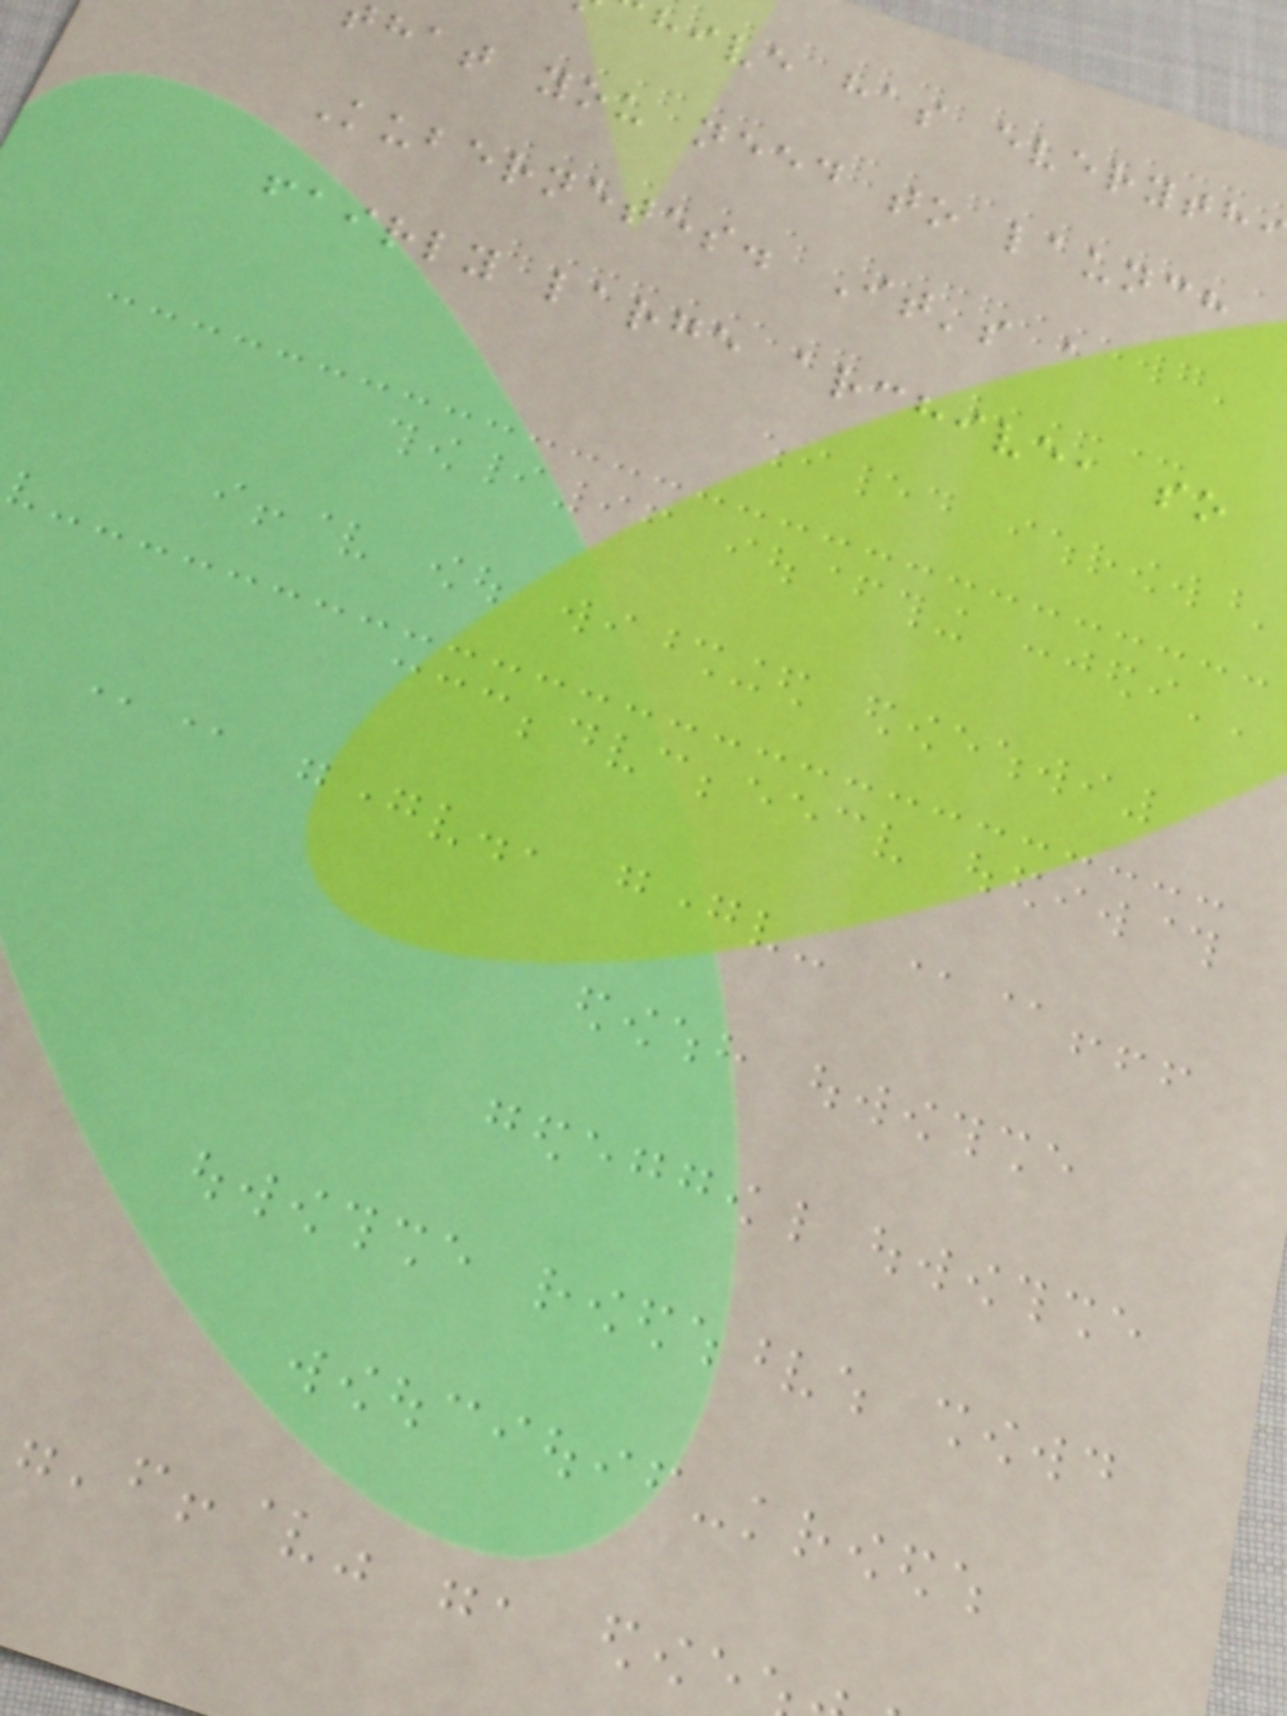hive has everyth
hat you need to launch
Kubernetes. It's a
fairly large archive, so
